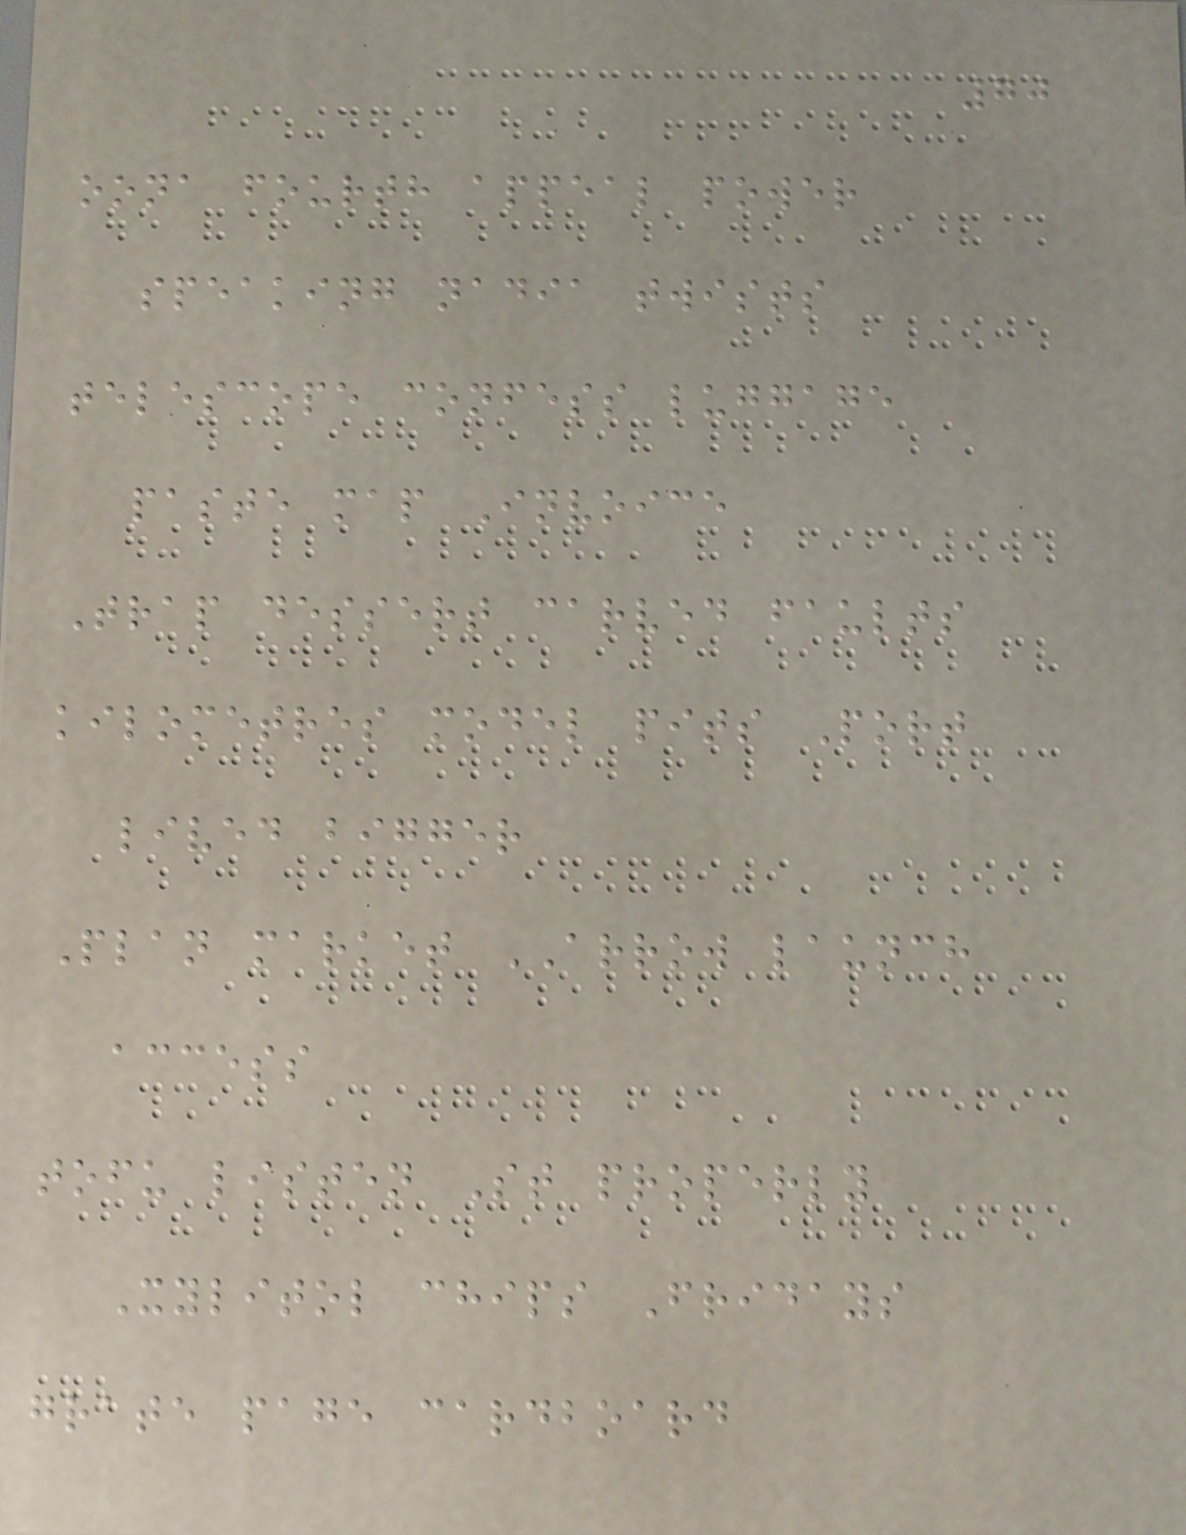70
oona fourth appeal power
speaking nadia twists
telescope confess luggage
paste map Invoice
Trap dessert carved faults
kilometres model pits Port
lived bigger
Plan market ARROW launch
access
tofu listen St properly
Xylitol chips Fridays
grate page cardboard
